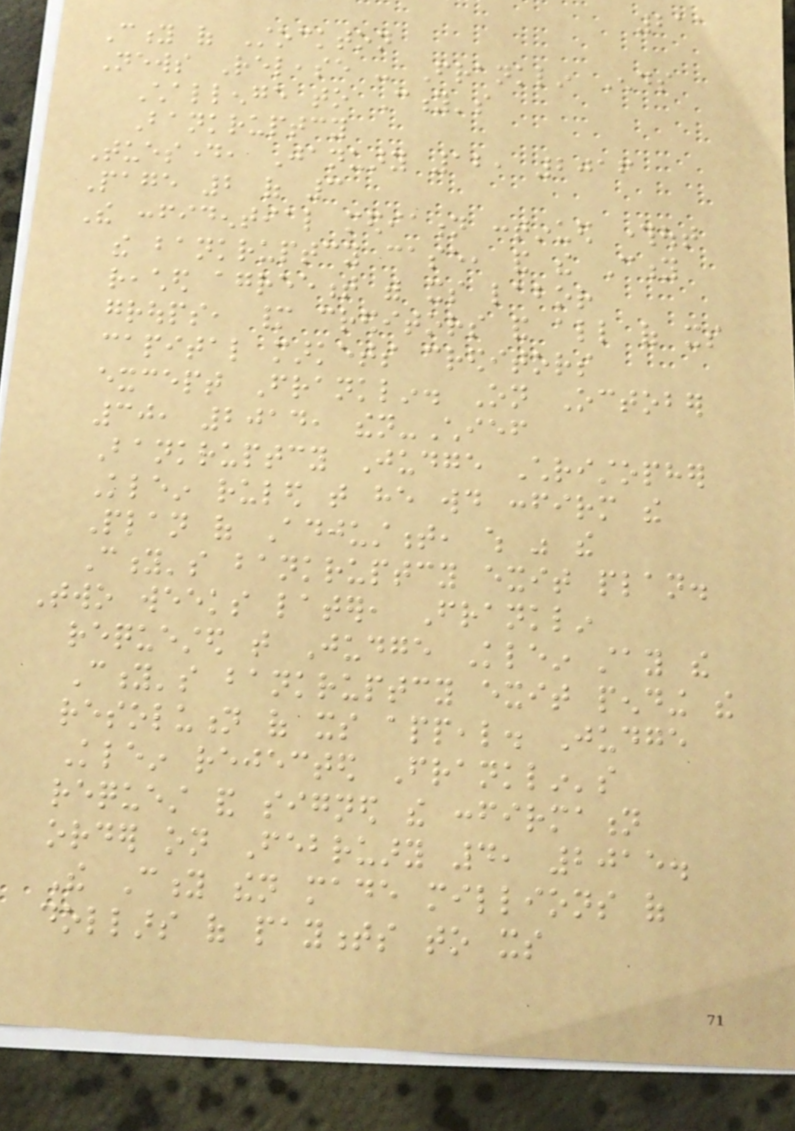211
City of Stockton
News Release - Franklin Ends
Challenge to City's
Bankruptcy
Tuesday, January 12, 2016
Page 2 of 3
The confidential mediation continued throughout
the bankruptcy case, and the City
reached agreement with its labor
groups, many creditors and all of its
capital markets creditors
except Franklin. On October
30, 2014, then-Chief
Bankruptcy Judge Christopher
Klein ruled that he would confirm the
Plan of Adjustment, which was the
City's bankruptcy exit plan.
Two weeks later, Franklin
requested that Judge Klein stay the
City's bankruptcy exit pending the
resolution of its appeal. Judge
Klein rejected Franklin's
request and signed the confirmation
order on February 4, 2015.
The City then made millions of
dollars of payments to its
